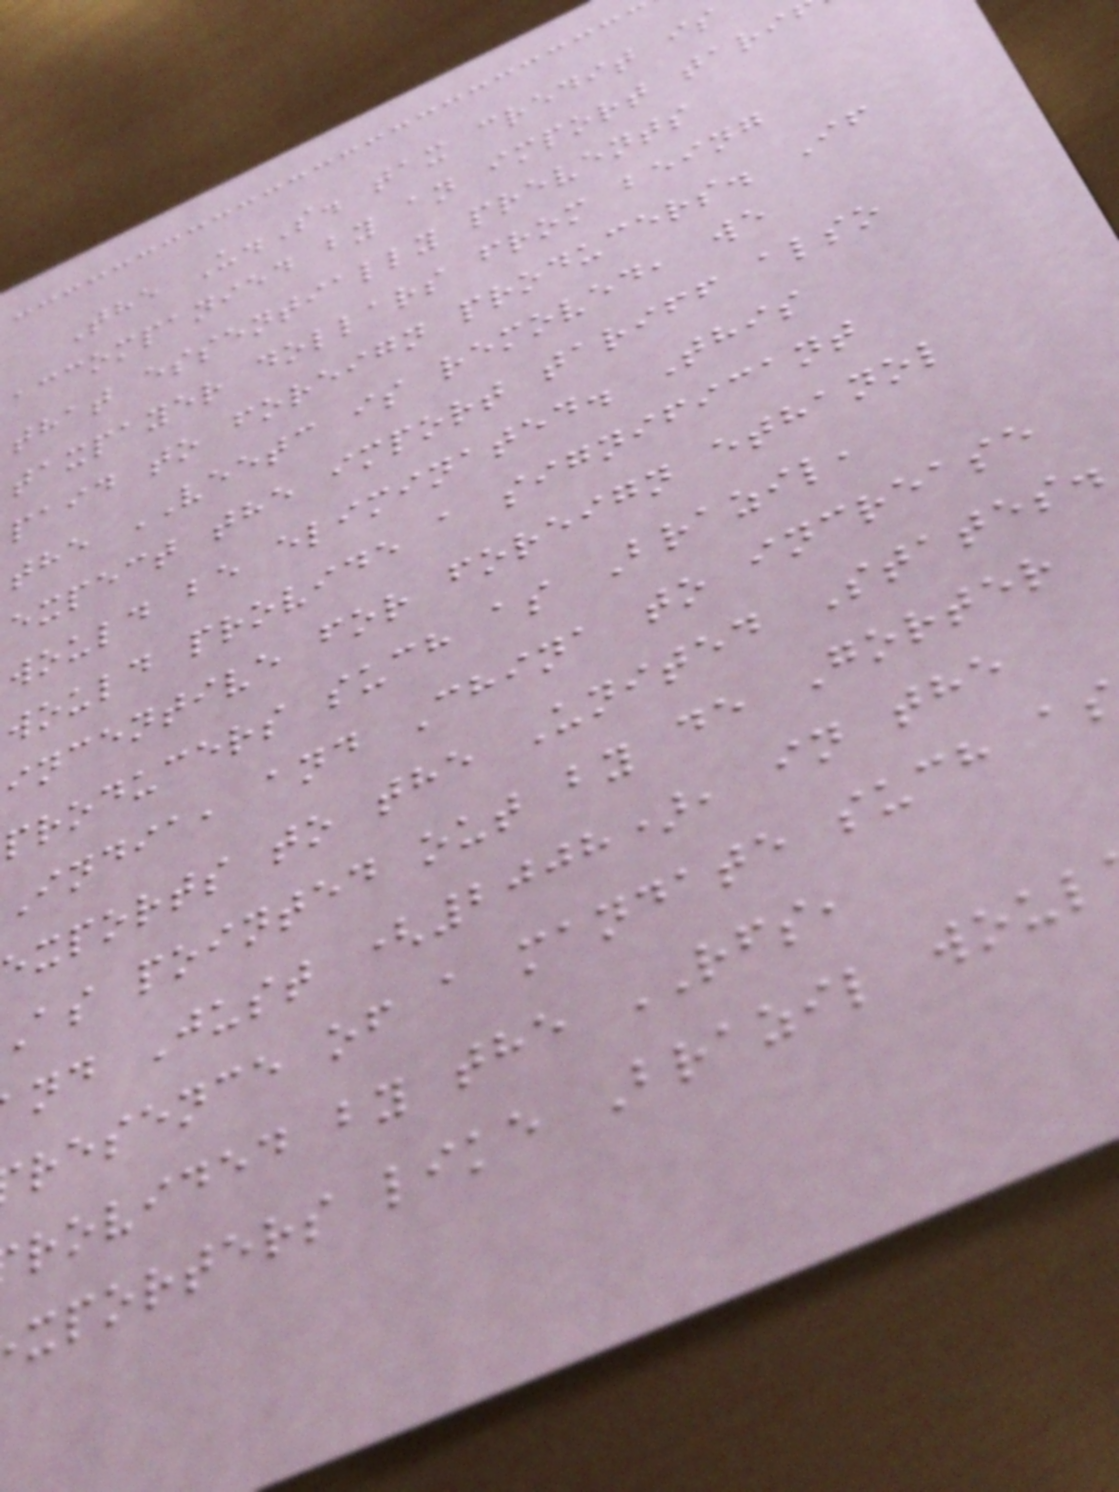The U.S. tax credit is
accompanied by an import tari
that essentially prevents
taxpayer dollars from being
paid to foreign producers. If
the VEETC is removed, we
expect the import tariff also
would be eliminated. This
would provide a significant
incentive for foreign ethanol
producers such as Brazil,
India, and China to increase
exports to the United States.
as pointed out by de Gorter
nd Just (2008), in the
resence of a mandate such a
rovided by the RFS,
xporters like Brazil woul
